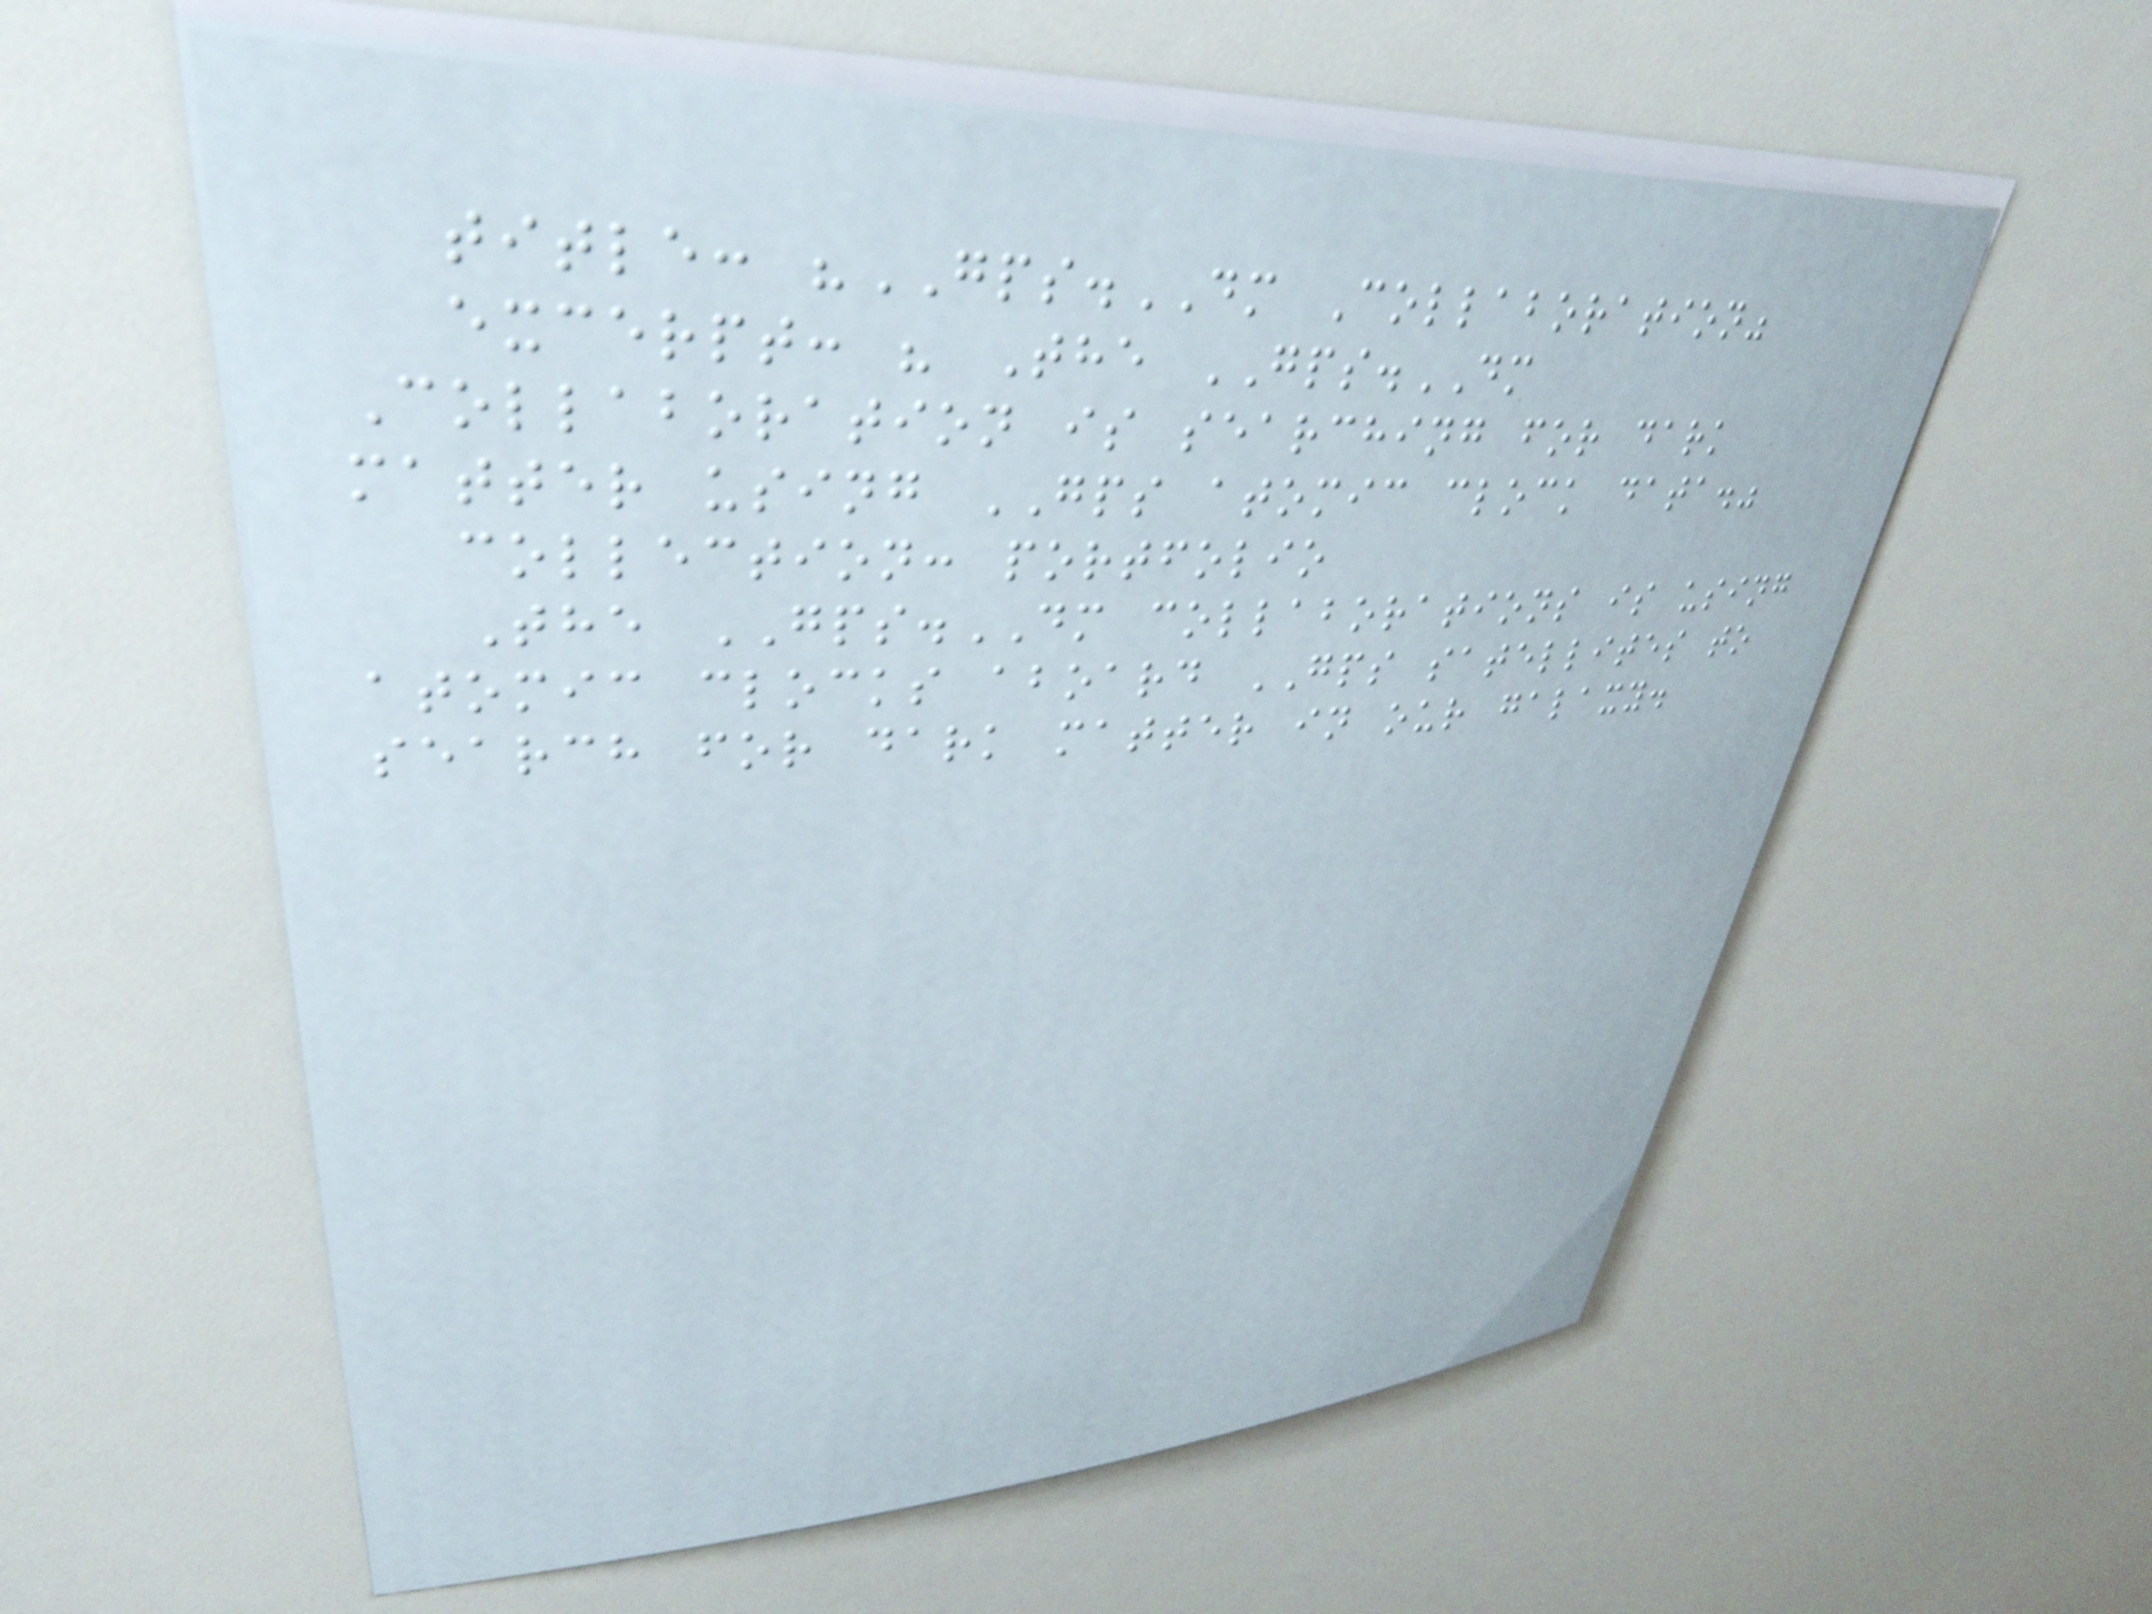title: "GPS.DM Collaboration"
excerpt: " The GPS.DM
Collaboration is searching for dark
matter using GPS atomic clock data."
collection: portfolio
The GPS.DM collaborations is using
atomic clocks aboard GPS satellites to
search for dark matter in our galaxy.
